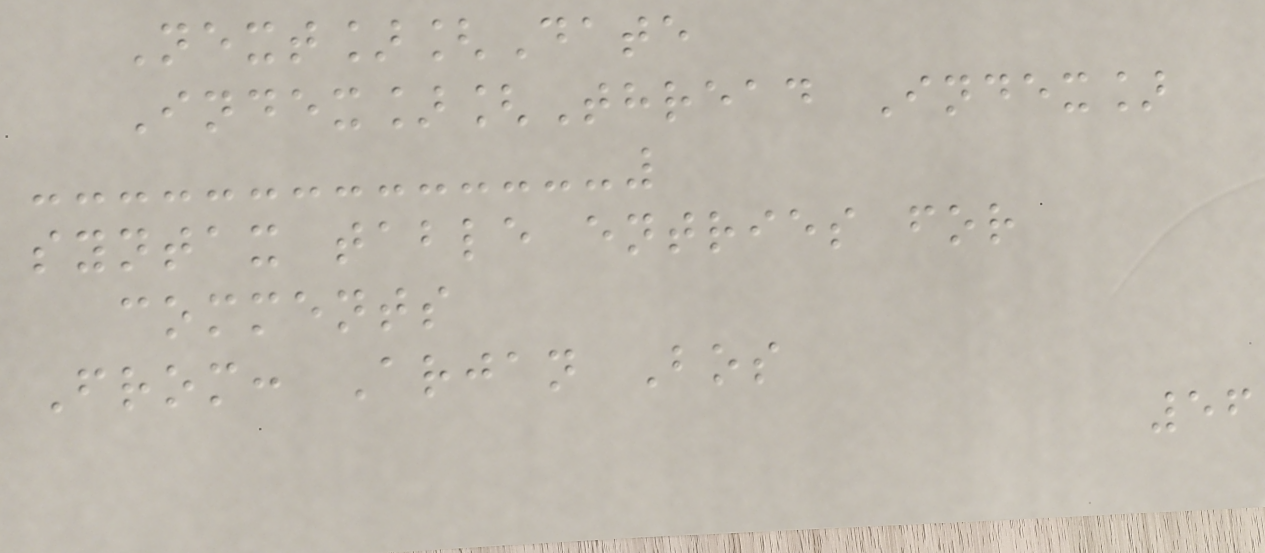Next][Date
Index][Thread Index]
syntax table entries for
comments
From: Arjan Bos
56
